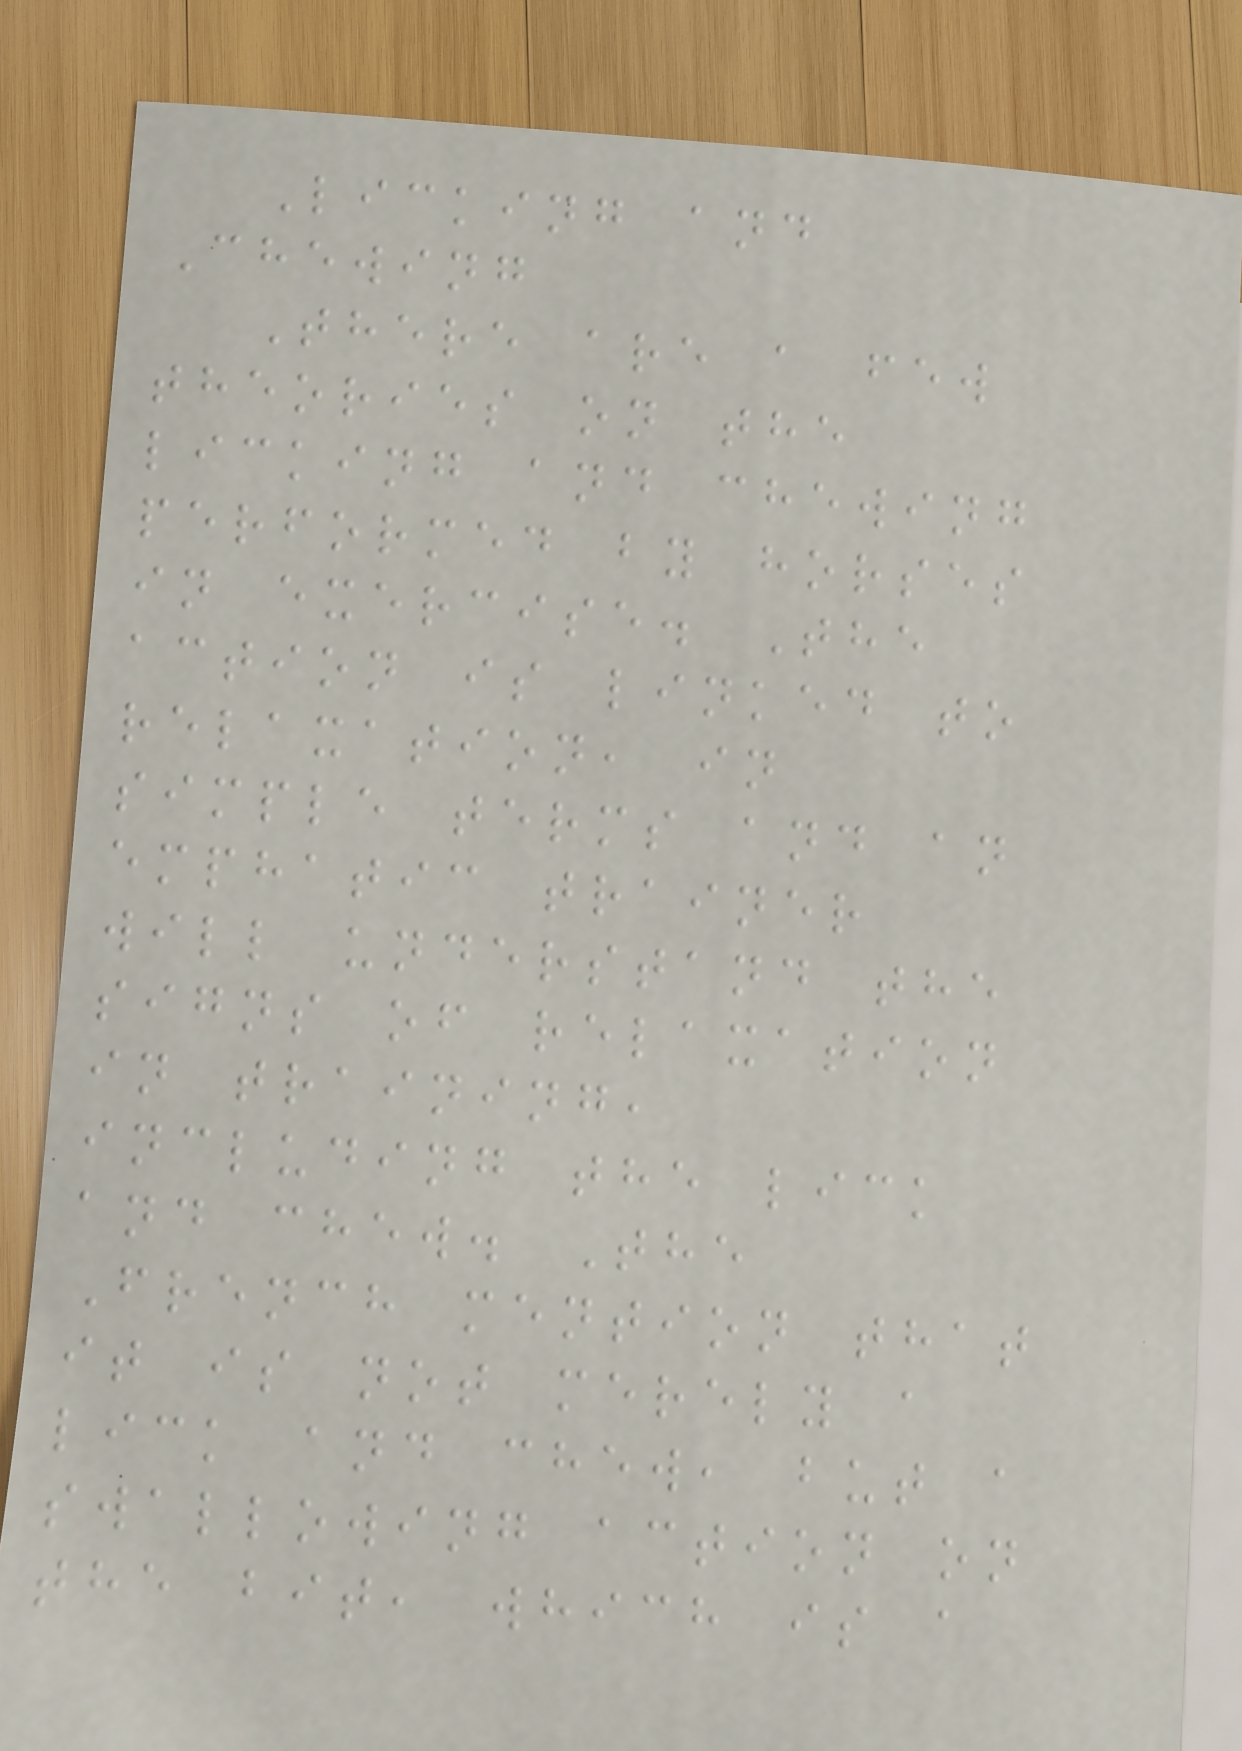Licking and
Chewing
There are a few
theories on the
licking and chewing
performed by horses
in exercise. The
action is linked to
relaxation, in
simple terms and an
emphatic trainer
will understand the
signs of relaxation
in training,
including the lick
and chew. The
French mention that
it is not merely a
lick and chew, but a
swallowing action on
the bit, which is a
